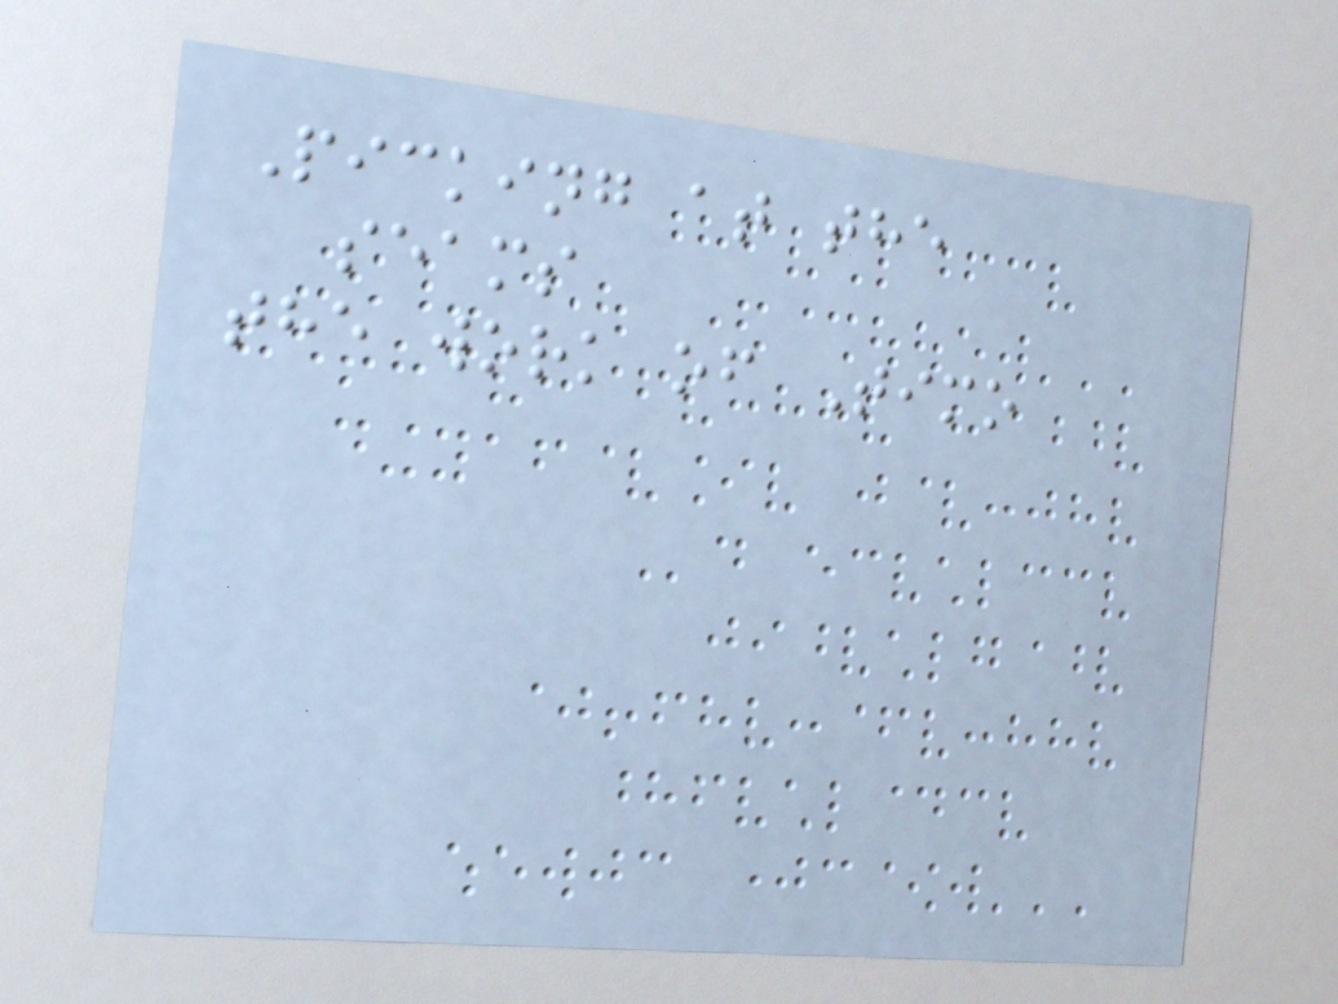Picking at the
seams
the work of Timo
